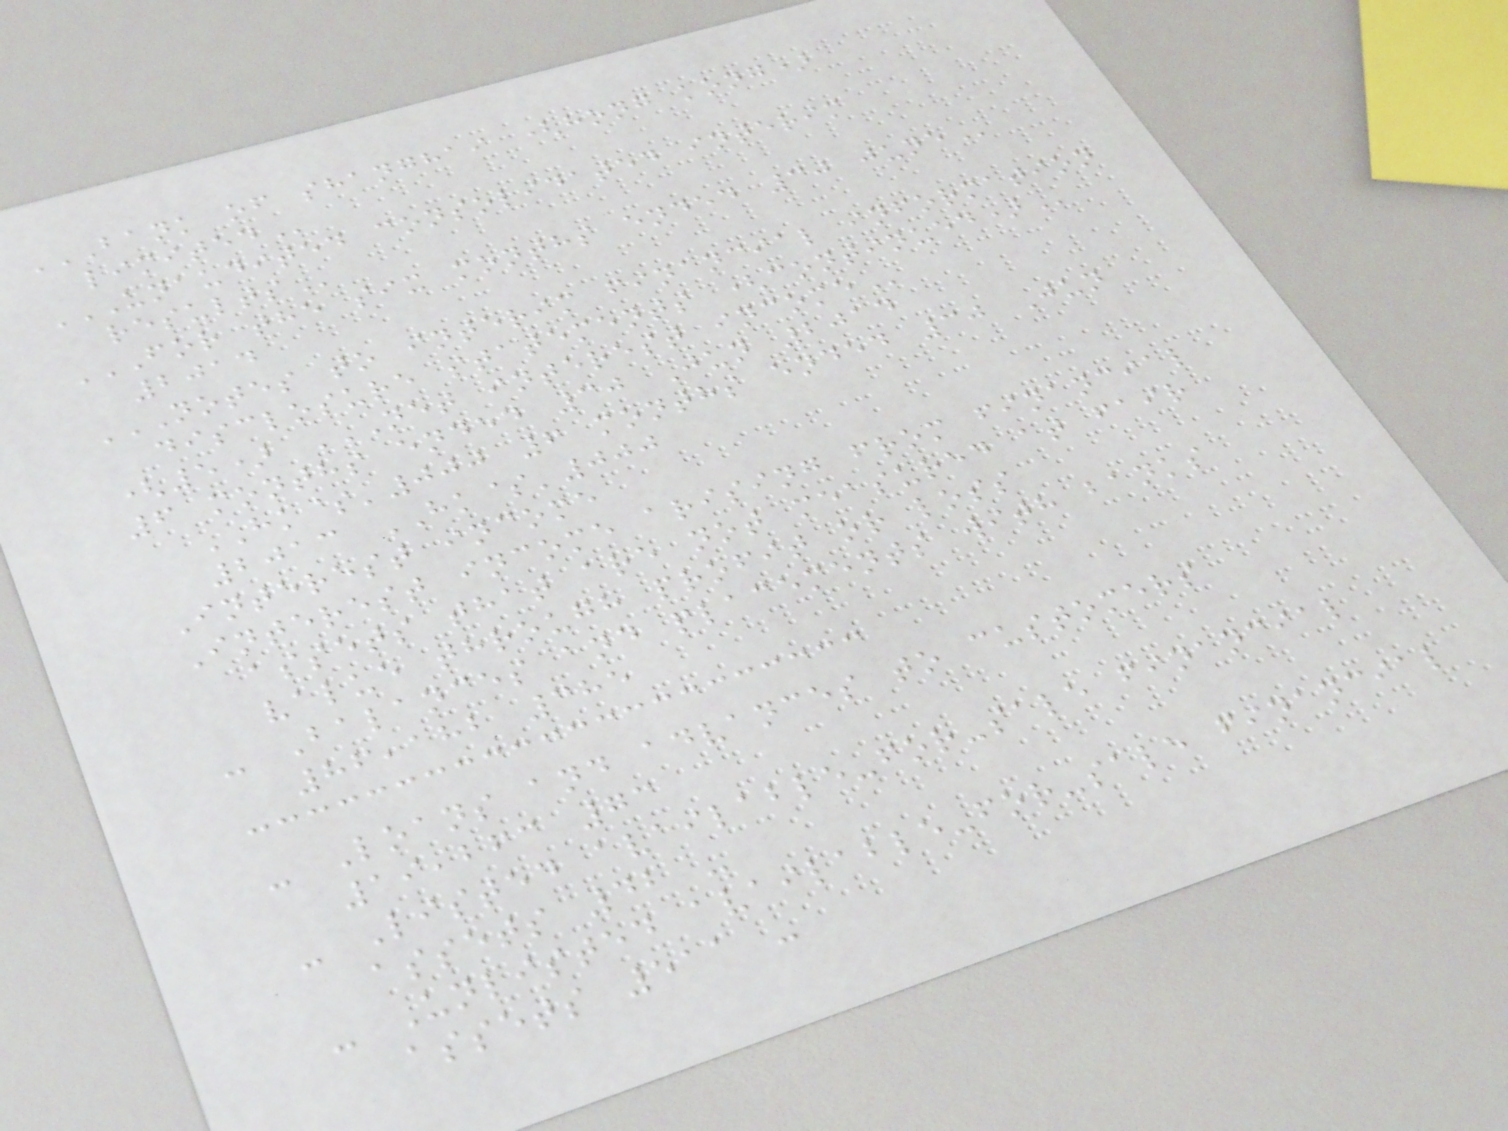BANK OF SHANGHAI (HONG KONG)
LIMITED
UNAUDITED CONSOLIDATED INTERIM
RESULTS
FOR THE SIX MONTHS ENDED 30 JUNE
2014
NOTES TO INTERIM FINANCIAL INFORMATION
DISCLOSURE STATEMENTS (CONTINUED)
(5) NET INTEREST INCOME
6 months ended 30 Jun 2014
HK$'000 6 months ended 30 Jun
2013 HK$'000
Interest income
Interest income arising from financial
assets that are not measured at fair
value through profit or loss
- Balances and placements with banks
86,182 385
- Loans and advances to customers
19,263 73
- Listed available-for-sale financial
assets 42 -
- Unlisted available-for-sale financial
assets 511 -
